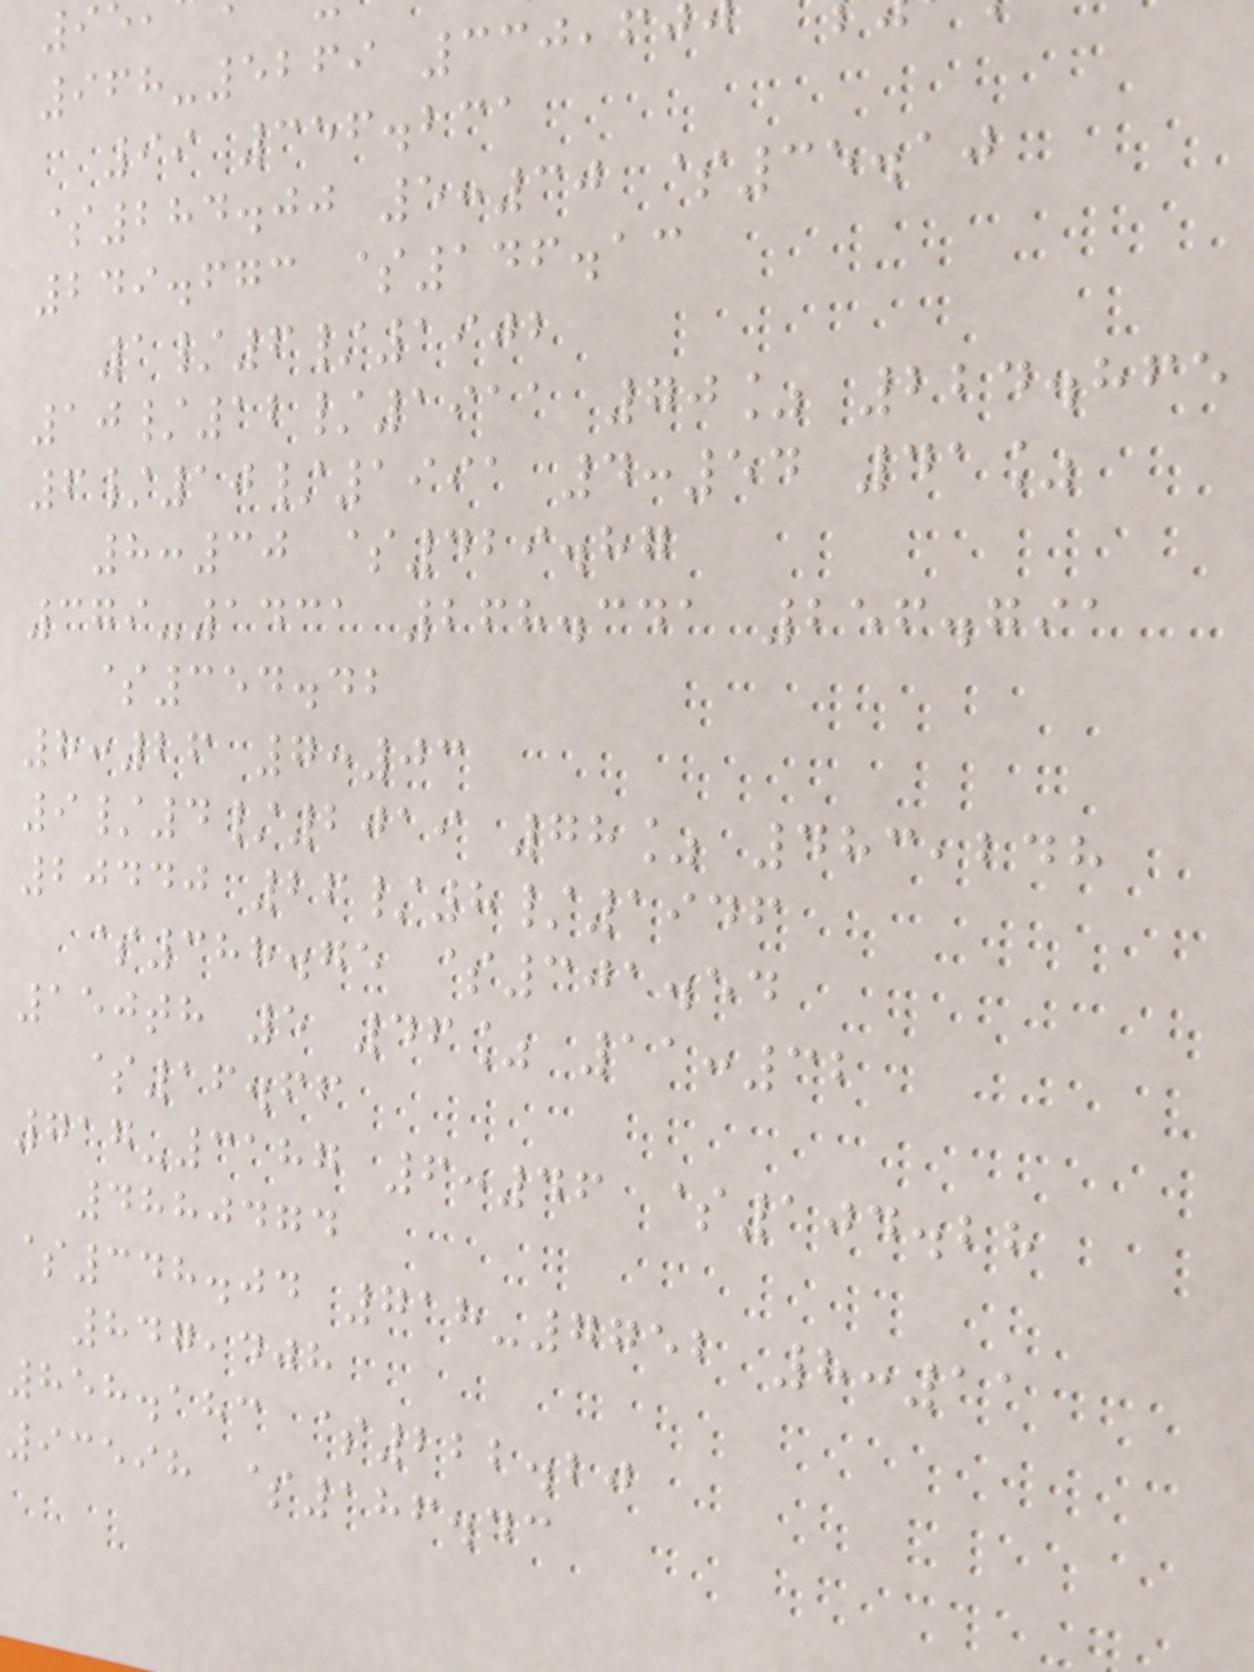968-5269 330,60
99 356.231
$284.00 5:30 $35.10
249.673 $146.13
1/6/1902
10/12/1911 70% 224.865
6/10/1991 4:54 41%
8:30 $429.87
379-1431 268.341 256.791
$354.42
8:26 7:03
9/4/2019 78% 483,248
20440 26/8/1946
$388.75 $301.54
150th 5 46% 11:32
$16.66
717-3187 6:46 $104.28
4880474
$348.04 718-7752 8:11
847,408
858.183 $222.20
93598 $186.43
